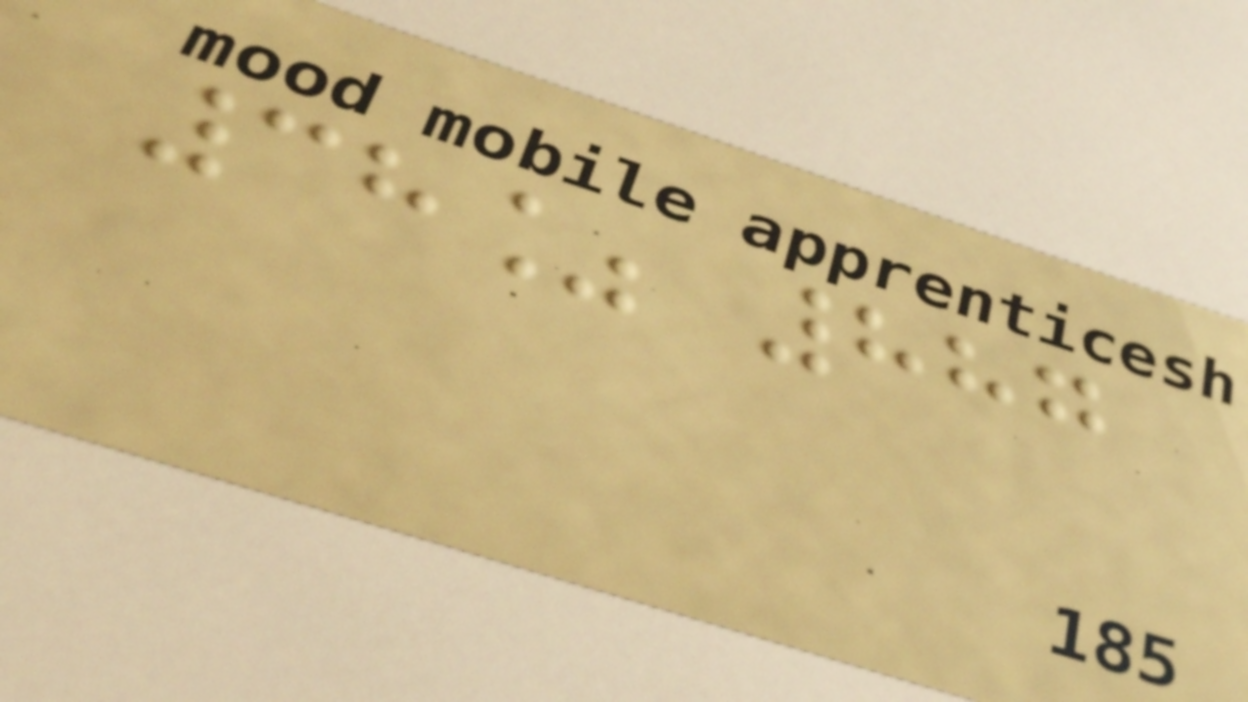38% 887
